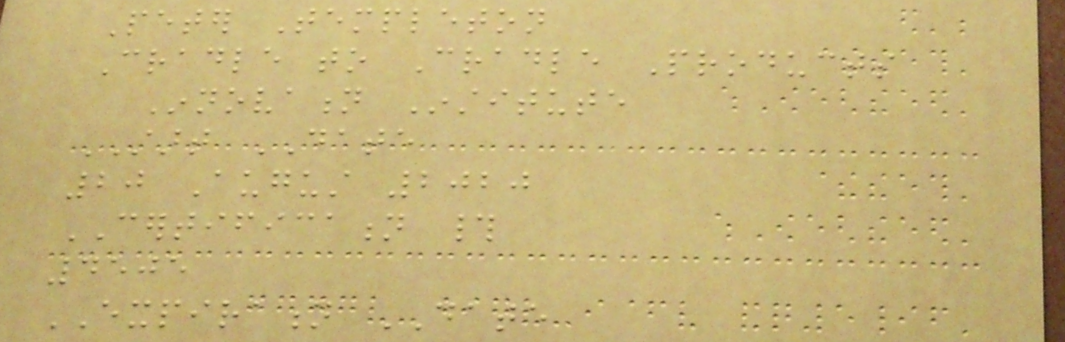Peter Templeton
Cradle to Cradle Products
Innovation Institute
START DATE
20 August 2020
CERTIFICATION #
4505
EXPIRATION DATE
